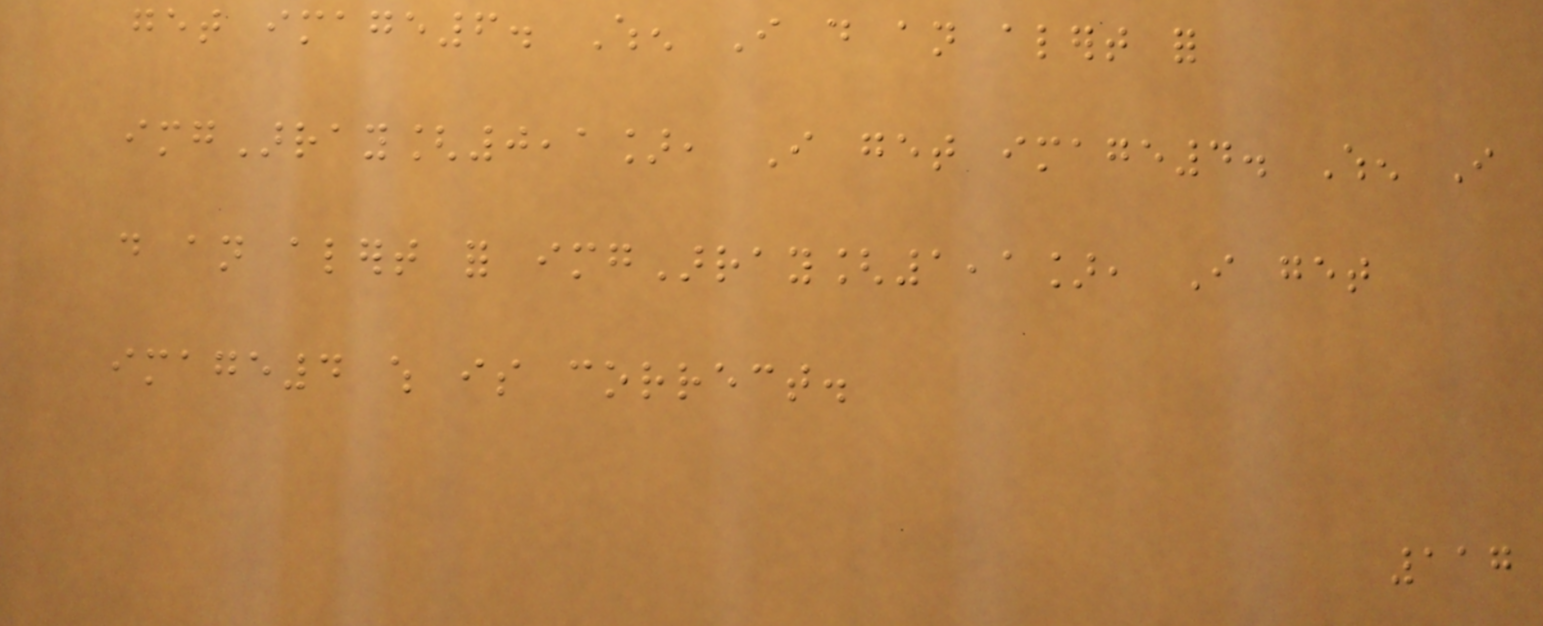get image6. When I do an alert for
imgArray[0,1], I get image4. When I
do an alert for imgArray[1,1], I get
image4 which is correct.
117
